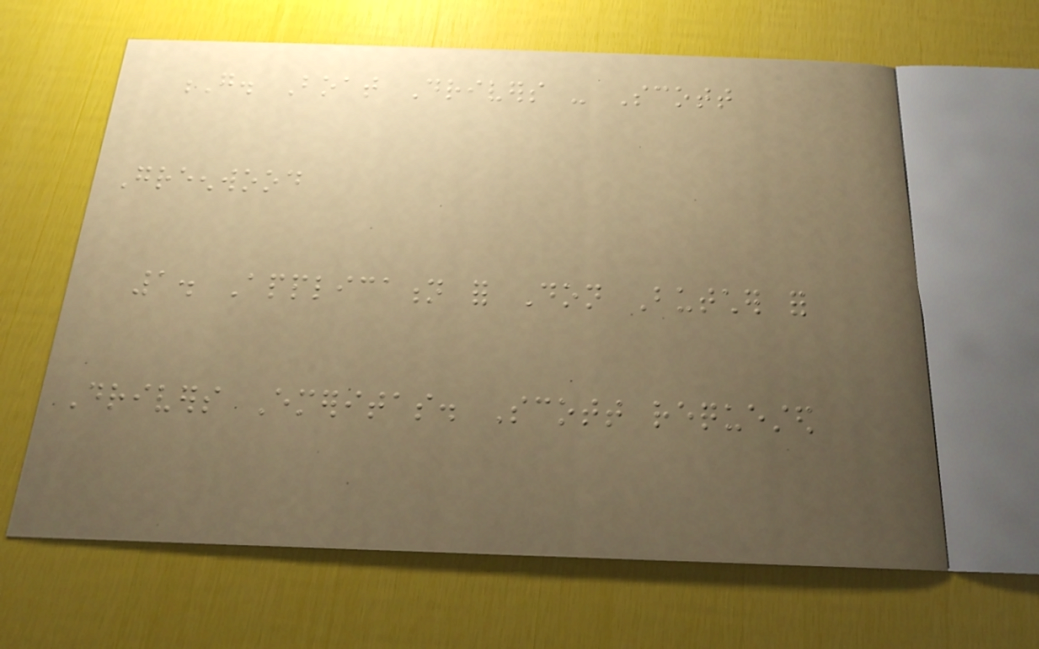G. Boat Drivers - Scott
Greenwood
1. Application for Don Butcher for
Drivers Emeritas. Scott requested
